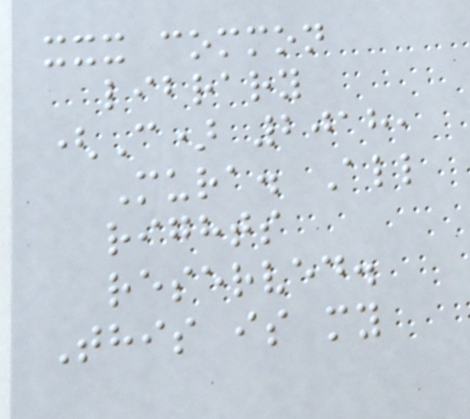xxx common
library
(C) 2018,
Mura. All
rights
reserved.
This is my
